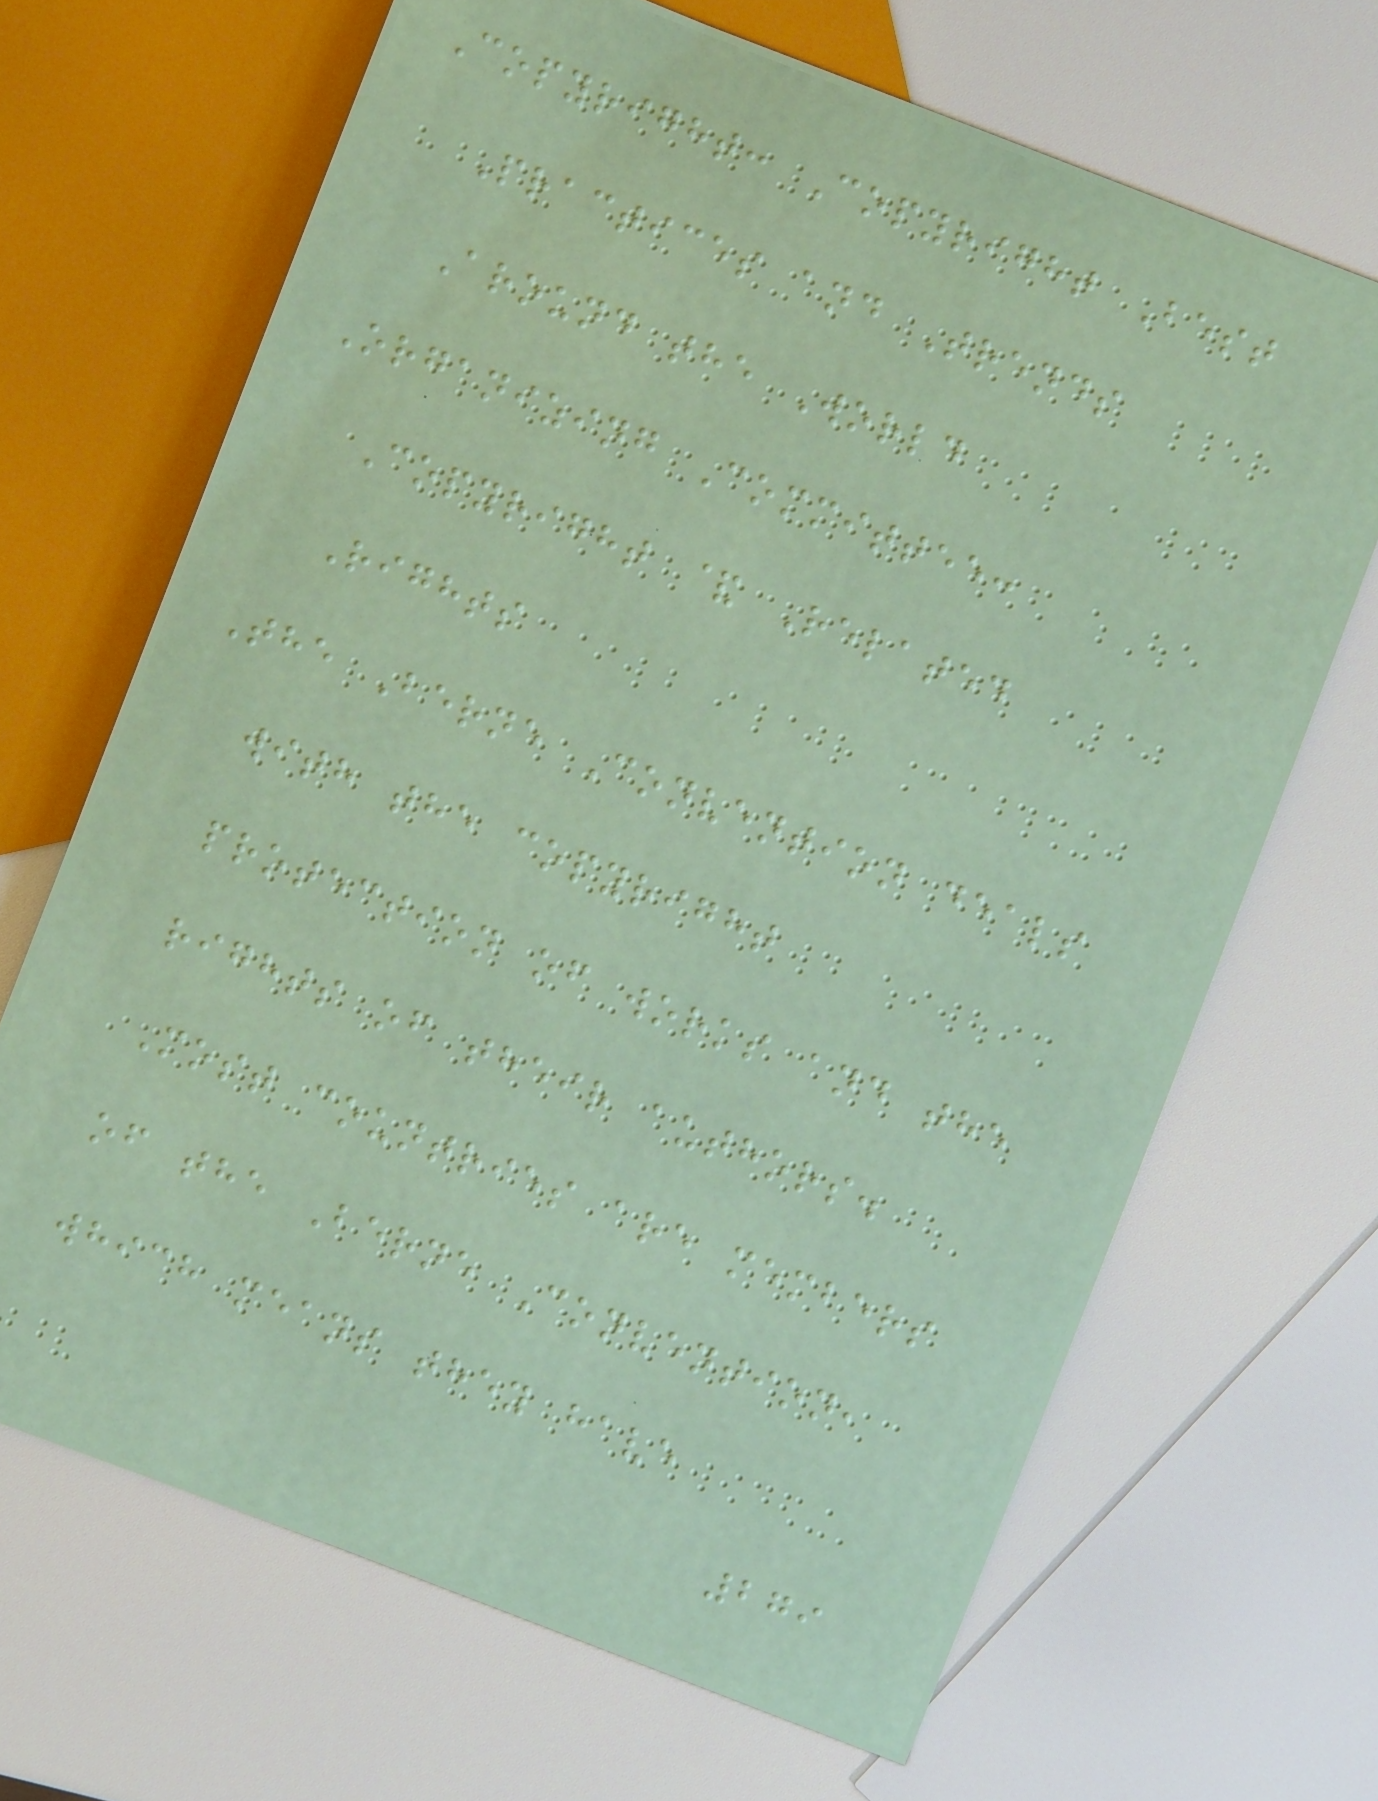Copyright: Copyright Best
Practices and Trends
Around the World
Organizing Committee:
Copyright & Related
Rights
The Berne Convention deals
with the copyright
protection of works and the
rights of their authors.
Most countries are members
of the Berne Convention,
which means they have
279
